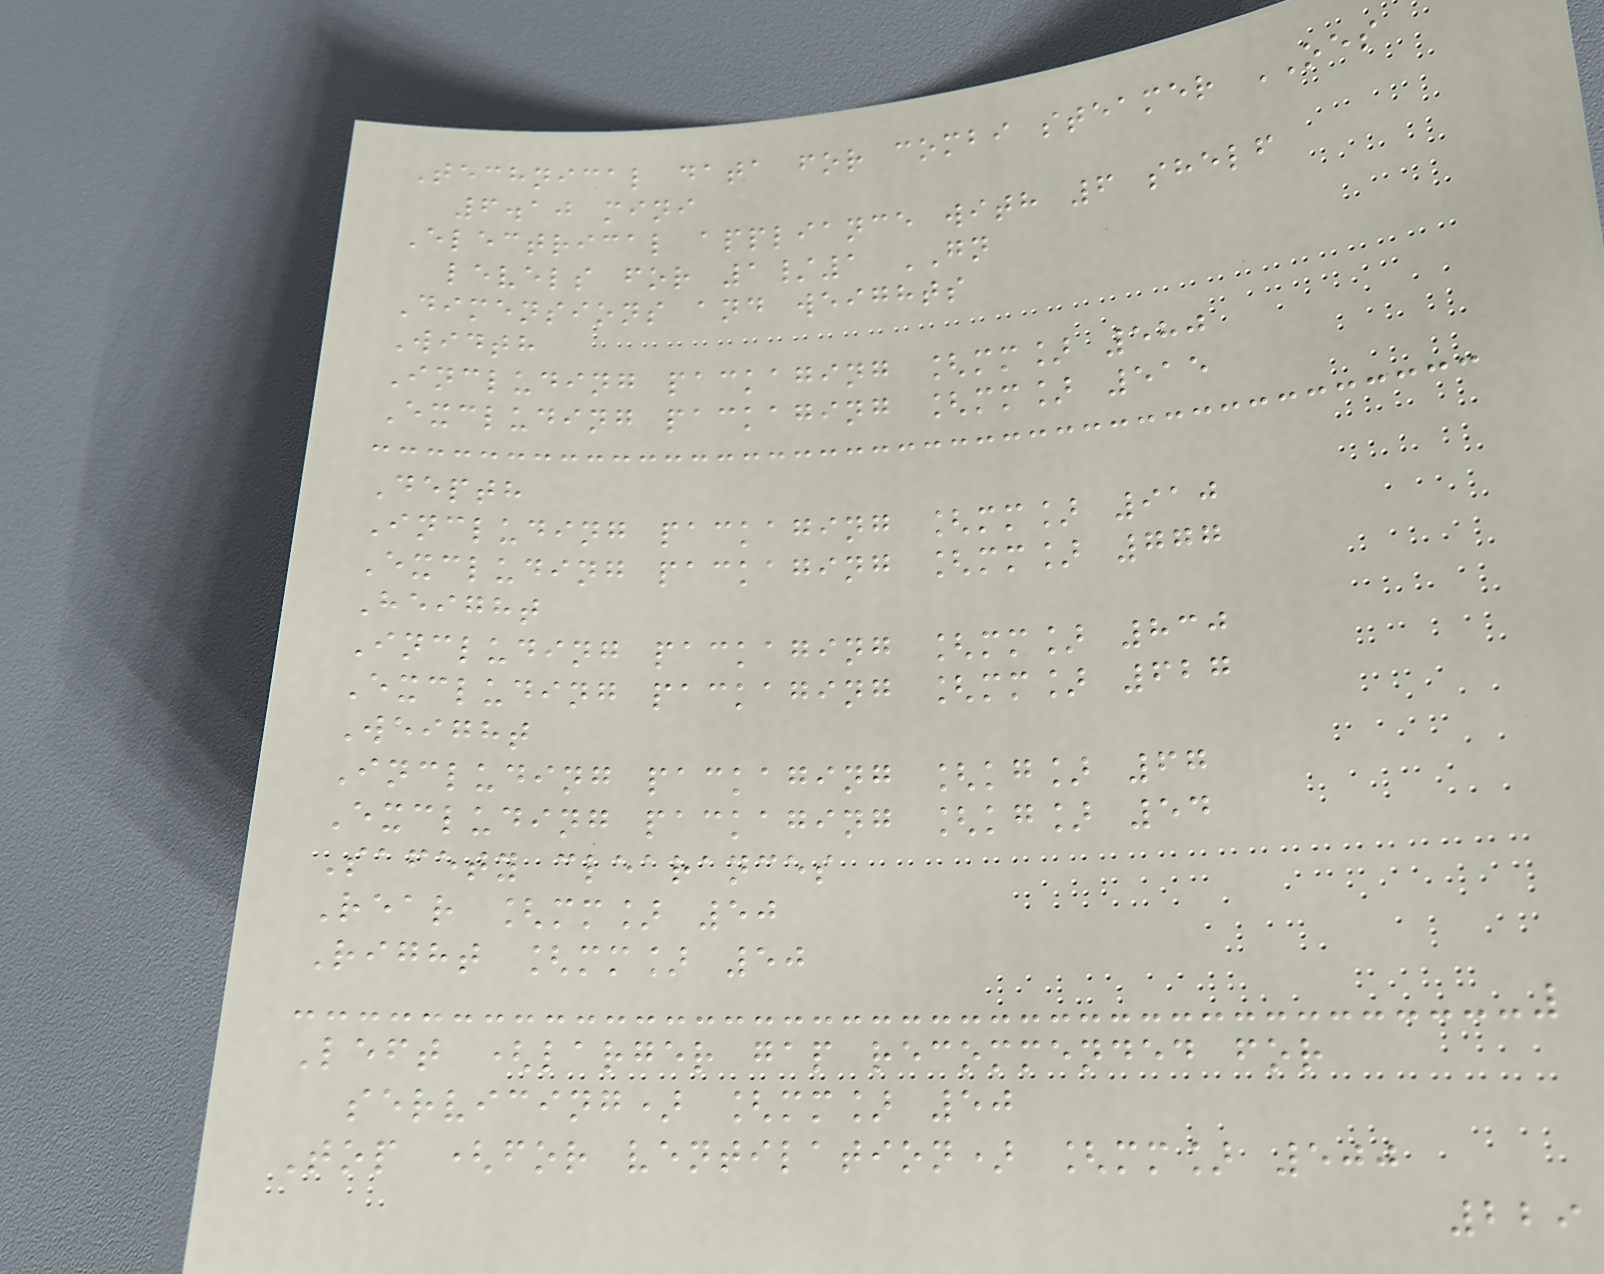Technical data for combi steamer OES
6.10 mini
Electrical appliance with 6 shelf
levels for 1/1 GN
Dimensions and weights
Width
Including packaging [mm] 580
Excluding packaging [mm] 515
Depth
Including packaging [mm] 910
Excluding packaging [mm] 777
Height
Including packaging [mm] 830
Excluding packaging [mm] 627
Weight
Including packaging [kg] 67
Excluding packaging [kg] 54
Safety clearances
Rear [mm] 50
Right [mm] 50
Left (larger gap recommended for
servicing) [mm] 50
Top (for ventilation) [mm] 500
229
